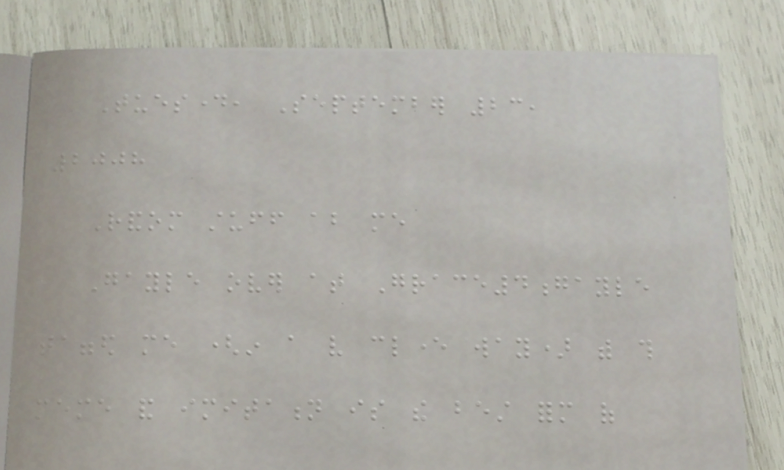Tuesday, September 23,
2008
Random stuff about me
Gayle over at Grace4gayle
tagged me (in a very clever way) with this
meme and imitation is the best form of
